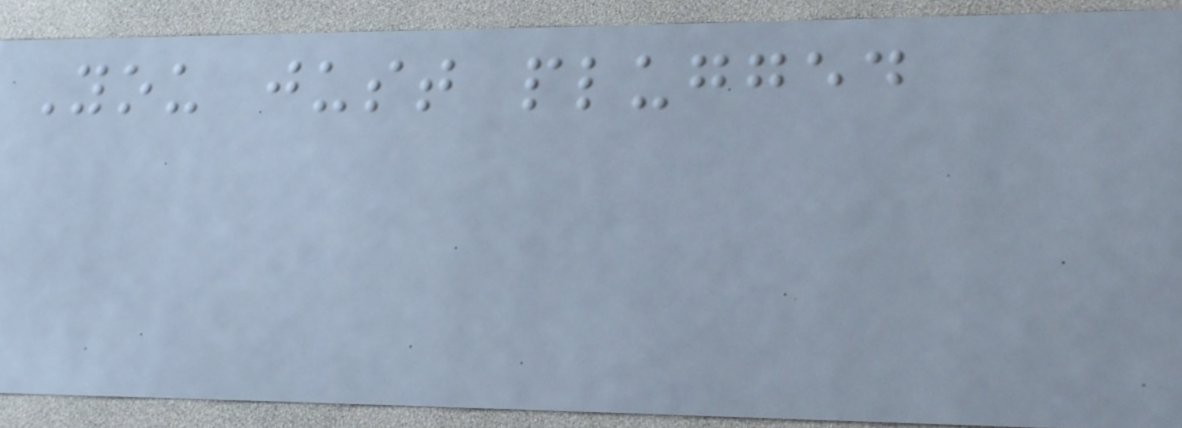You just plugged
